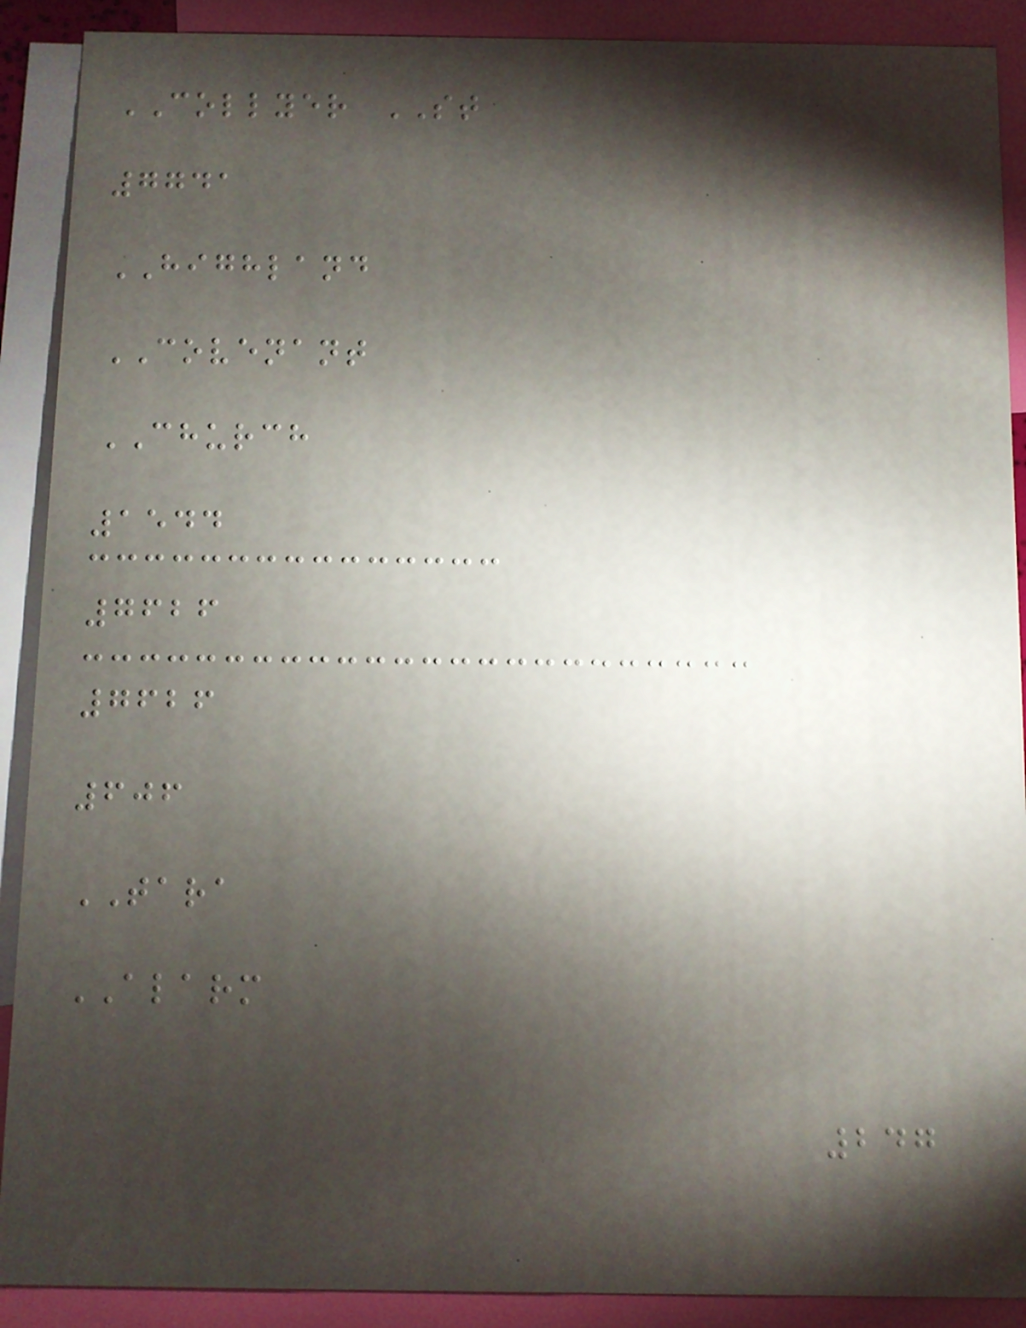COLLYER ST
7741
HIGHLAND
COVENANT
CHURCH
1544
7626
7626
606
TARA
ALARM
247
